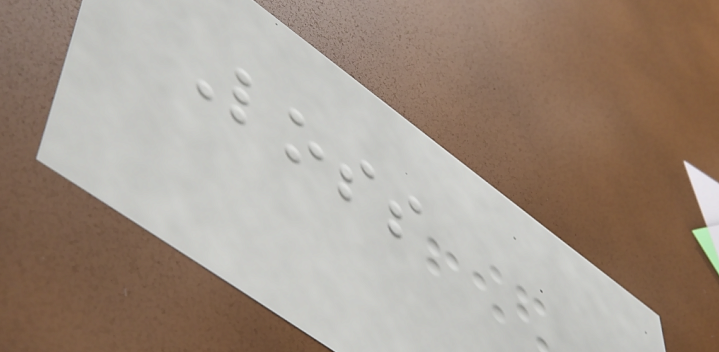Loss
